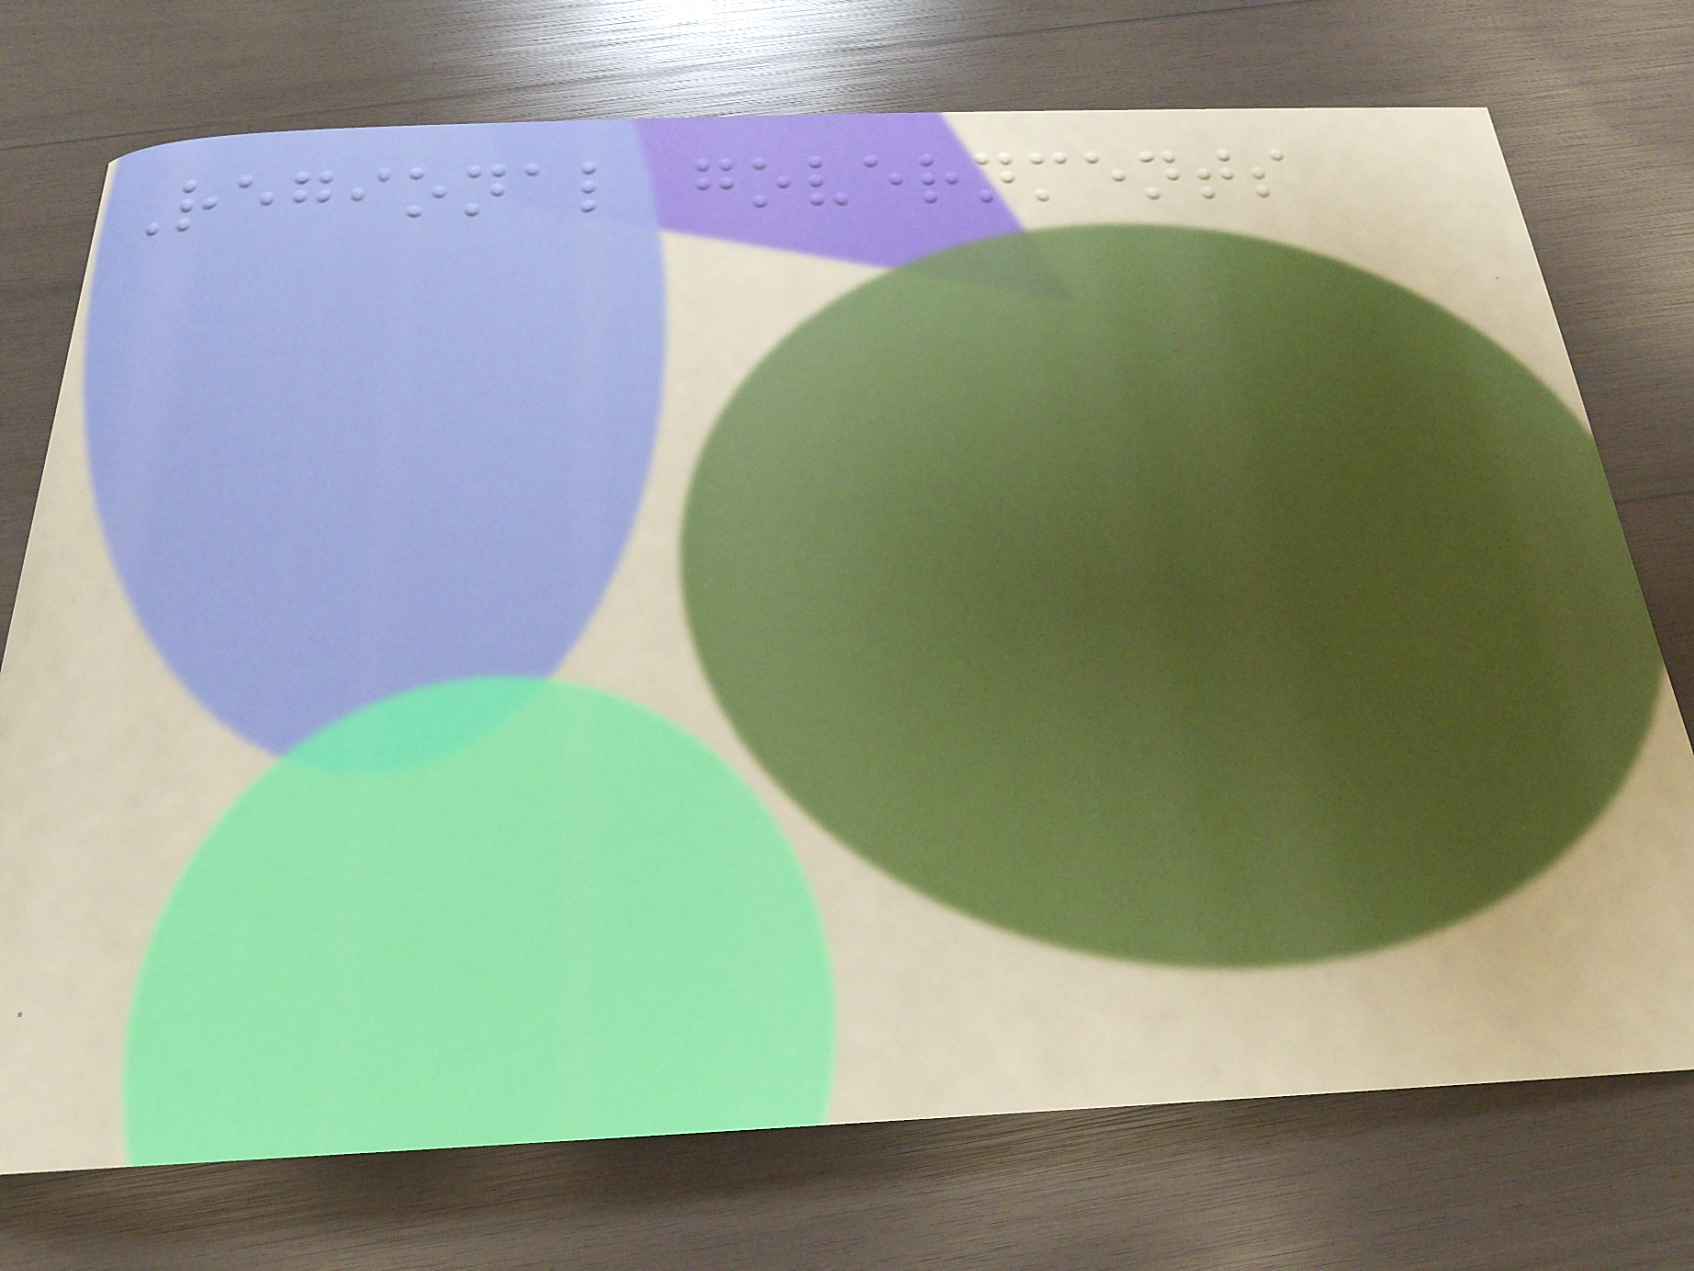Regional governments
